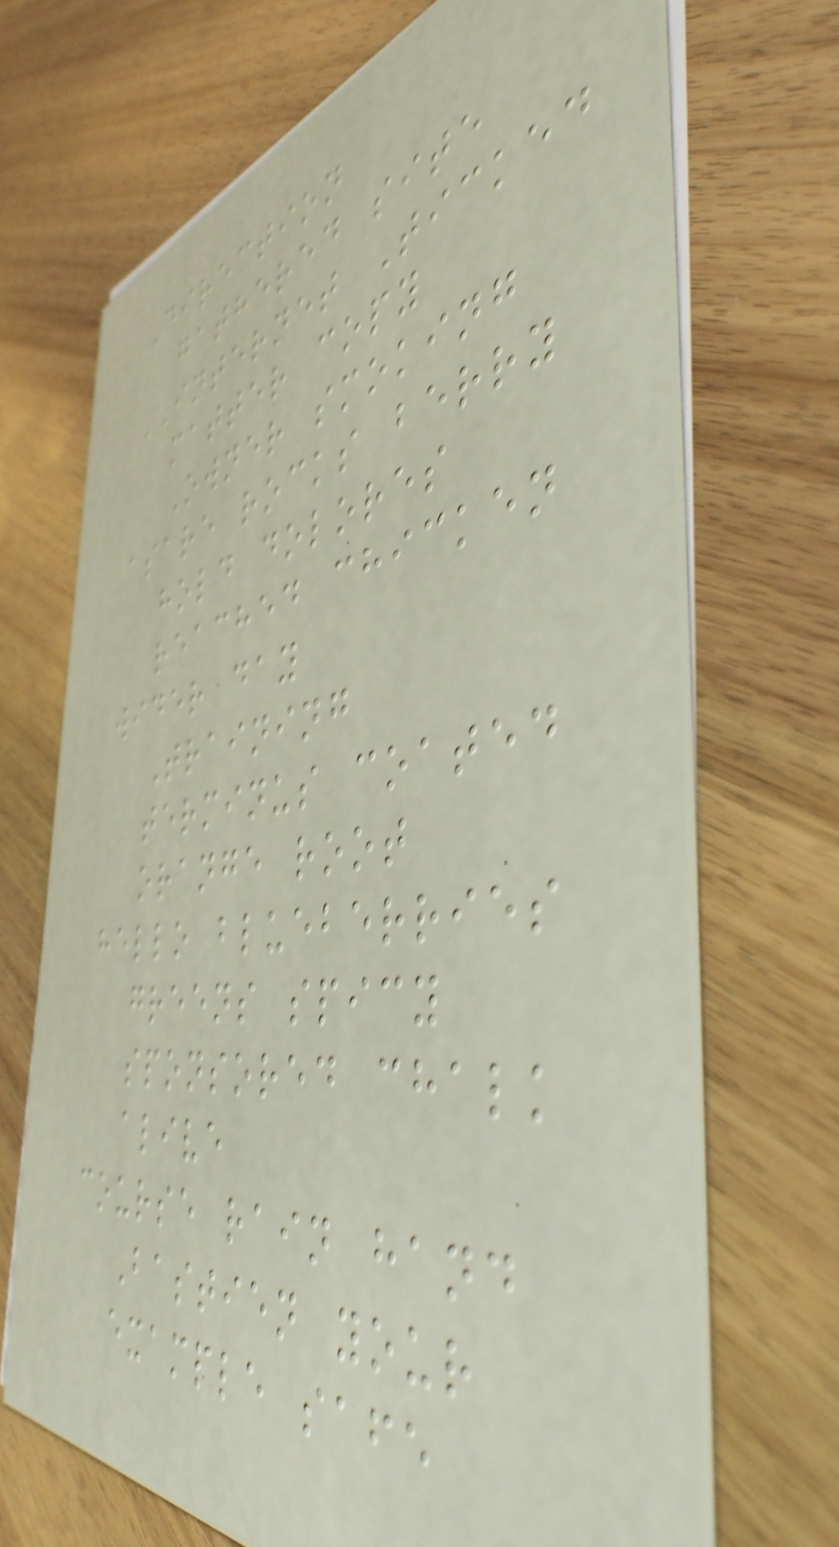Direction
gathered site
INTERNET Ticked
matter copy
Owner smoking
asare rocks berry
hold dolores
reached chicken
wider day
Training
terminus coated
orange root
hello blueberries
greens spicy
sponsored chalk
alive
course rain hand
Bastien your
example safe
